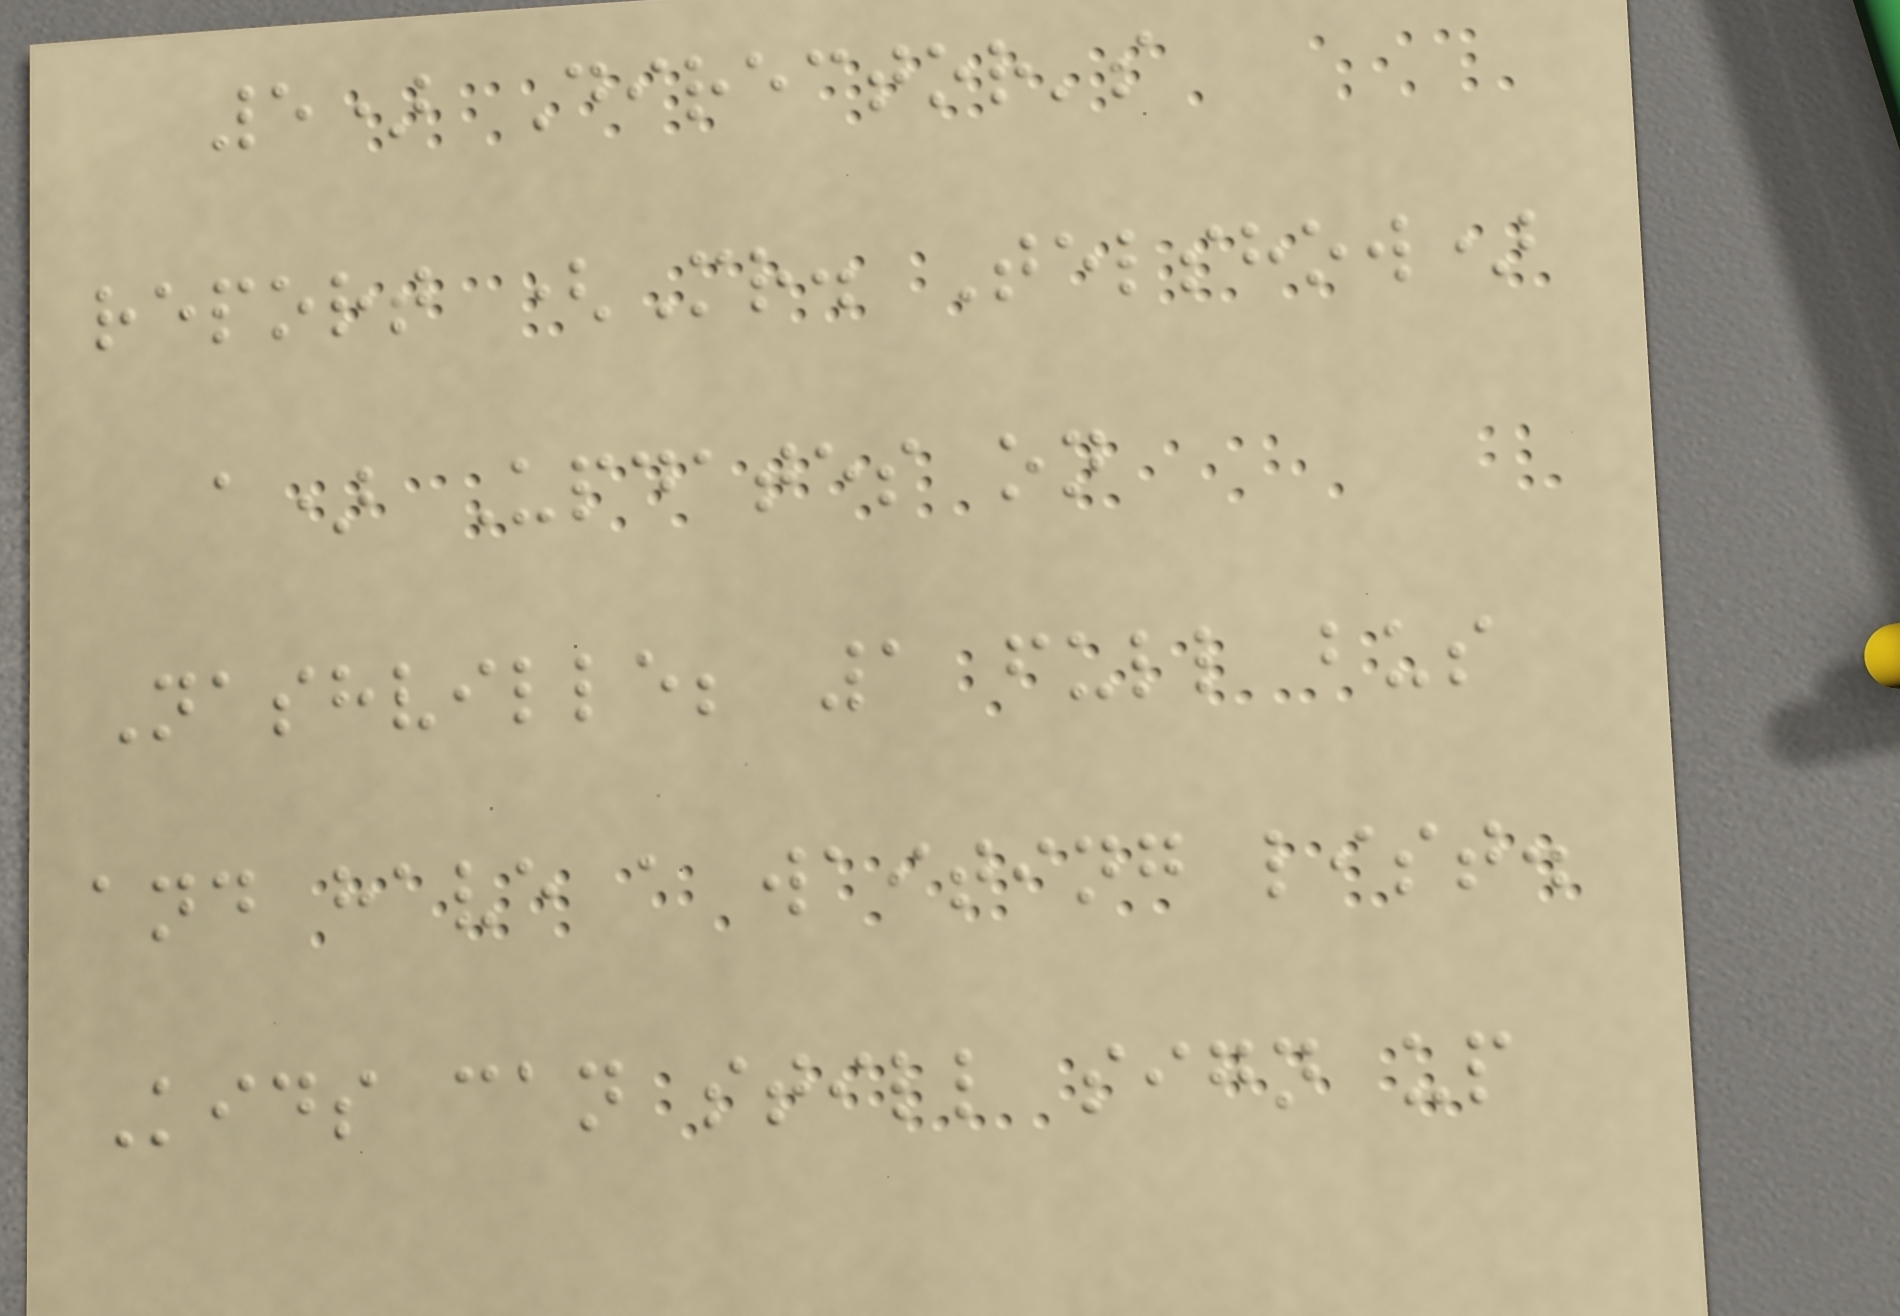5) Director's
report (Mr. Telshow)
a) Updates on
Nashville; 1 full bus
and have a waiting list.
Kids can still sign up
